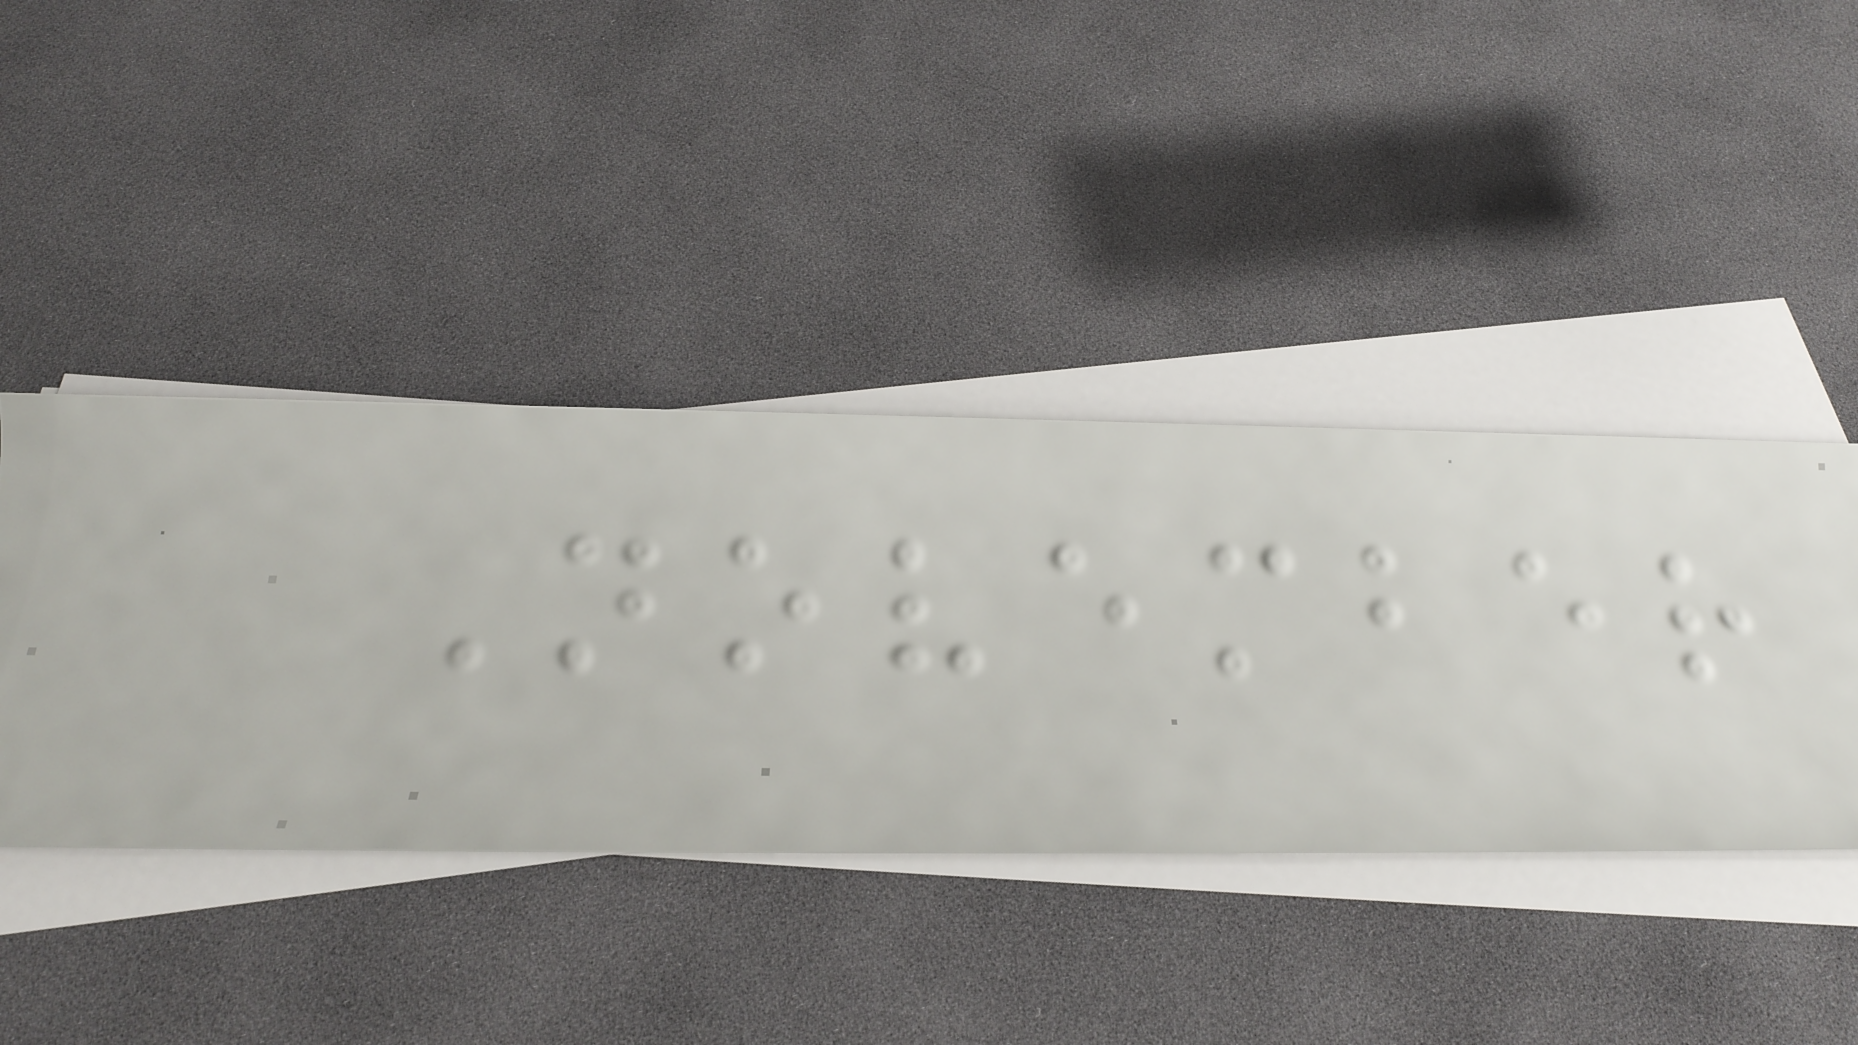November
